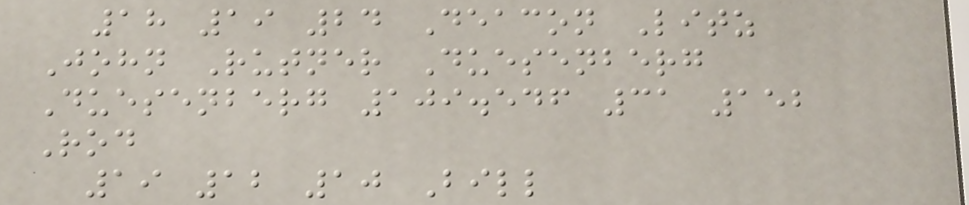18 19 24 Deacon Litz
John Rutner Duesenberg
Duesenberg 109.546 31 152
Rod
19 12 10 Bill
